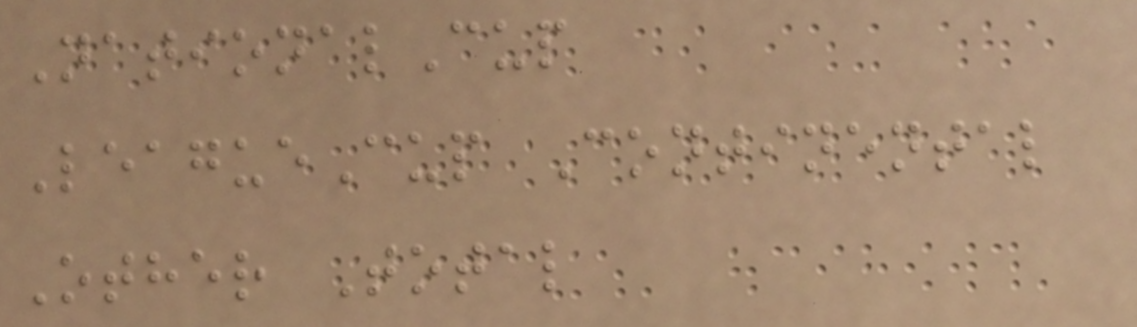NationalCup
LeagueCup Continental
Other Total
